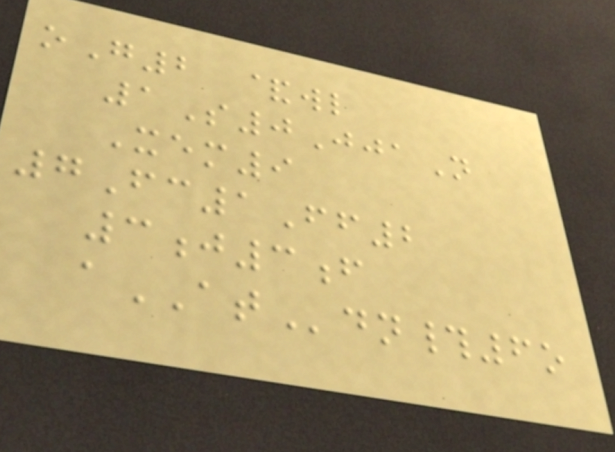oG2 &wl
1S0JjaN
Xem9
7Fc1Ff2
3j3f
aATdn#6o
